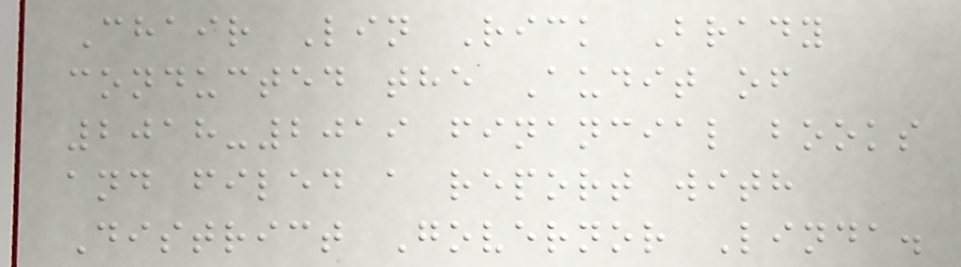Chair Lin Rick Brady
conducted the Audit of
2018-2019 financial books
and filed a report with
District Governor Linda.
